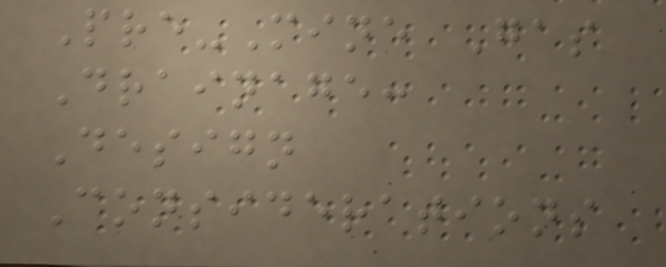Pre-Mine Gas
Drainage:
Design
Considerations
